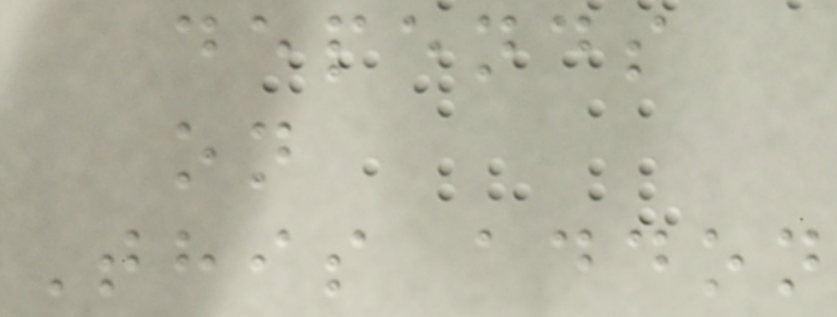depends
on
This addon
